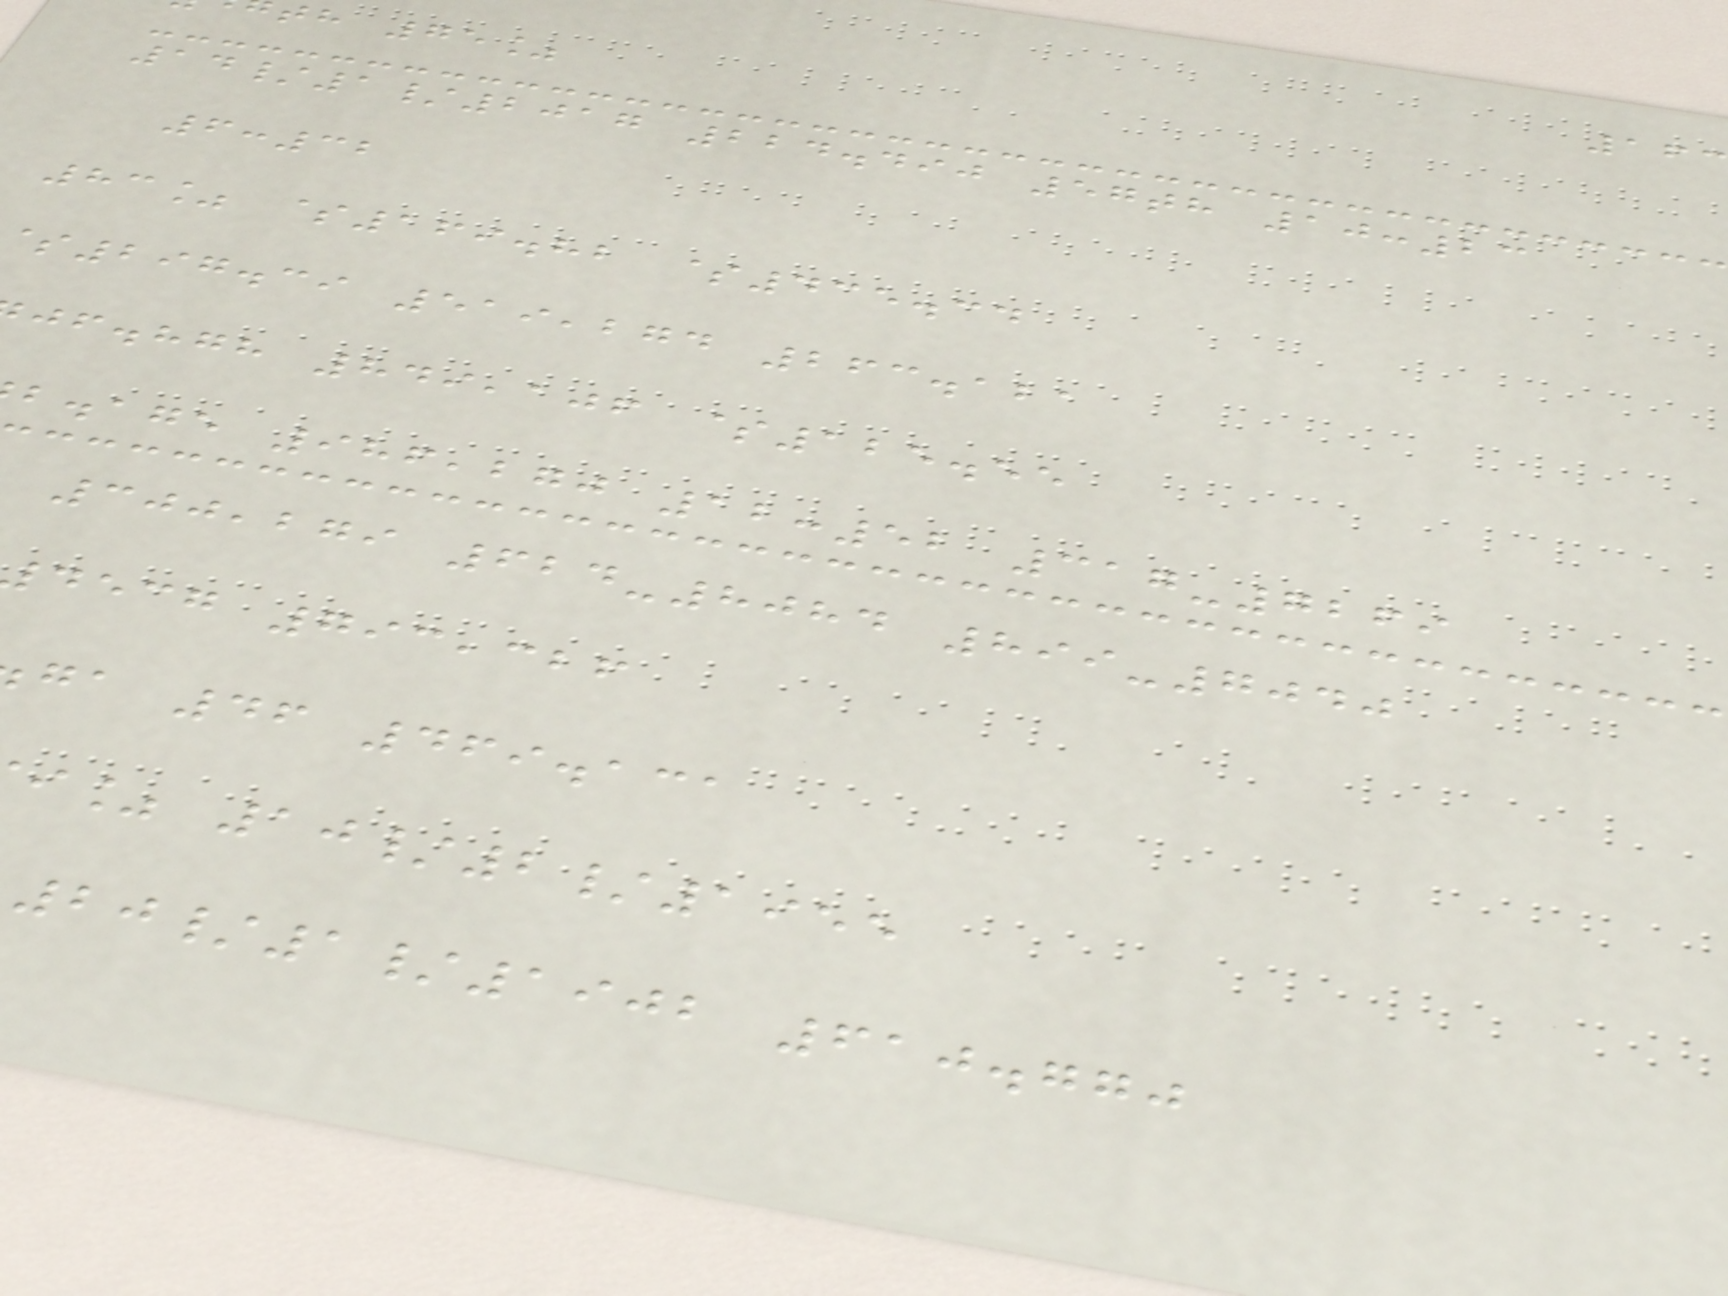163
th 75%
14/1/2017 224.490 57th 10:23
6:32
83% $169.82 $435.34
297.39 519,274 263.121
jf.hgh 849,106 $125.55
b.age 986,270 12:52 317-7269
300,279 624-8084 899-7040
decg 793,326
ga 46 469.131
i% 10/2/1955
20/1/1902 610.770
